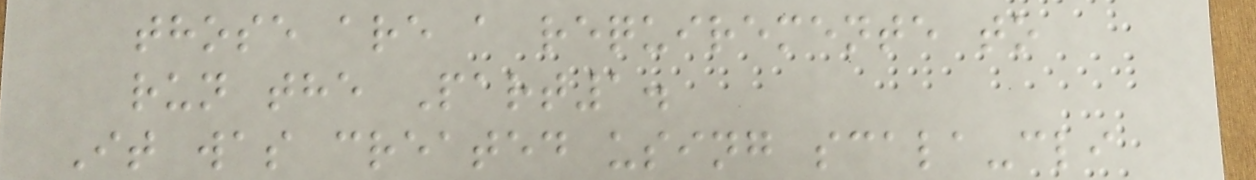those are a requiremente to
run the Part1.
It was created using scala-cli
